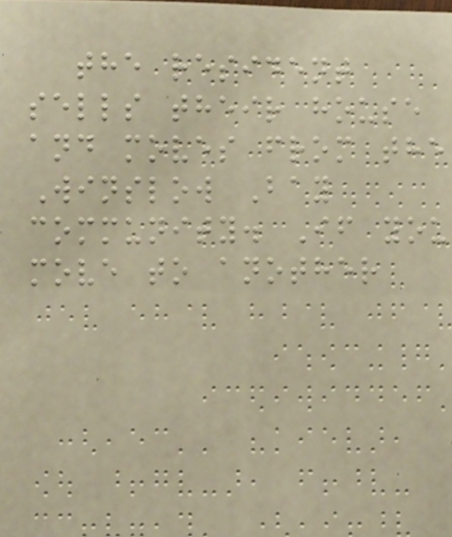the resident
sells their house
and moves from the
Winslow Bay
community. If you
move to another
